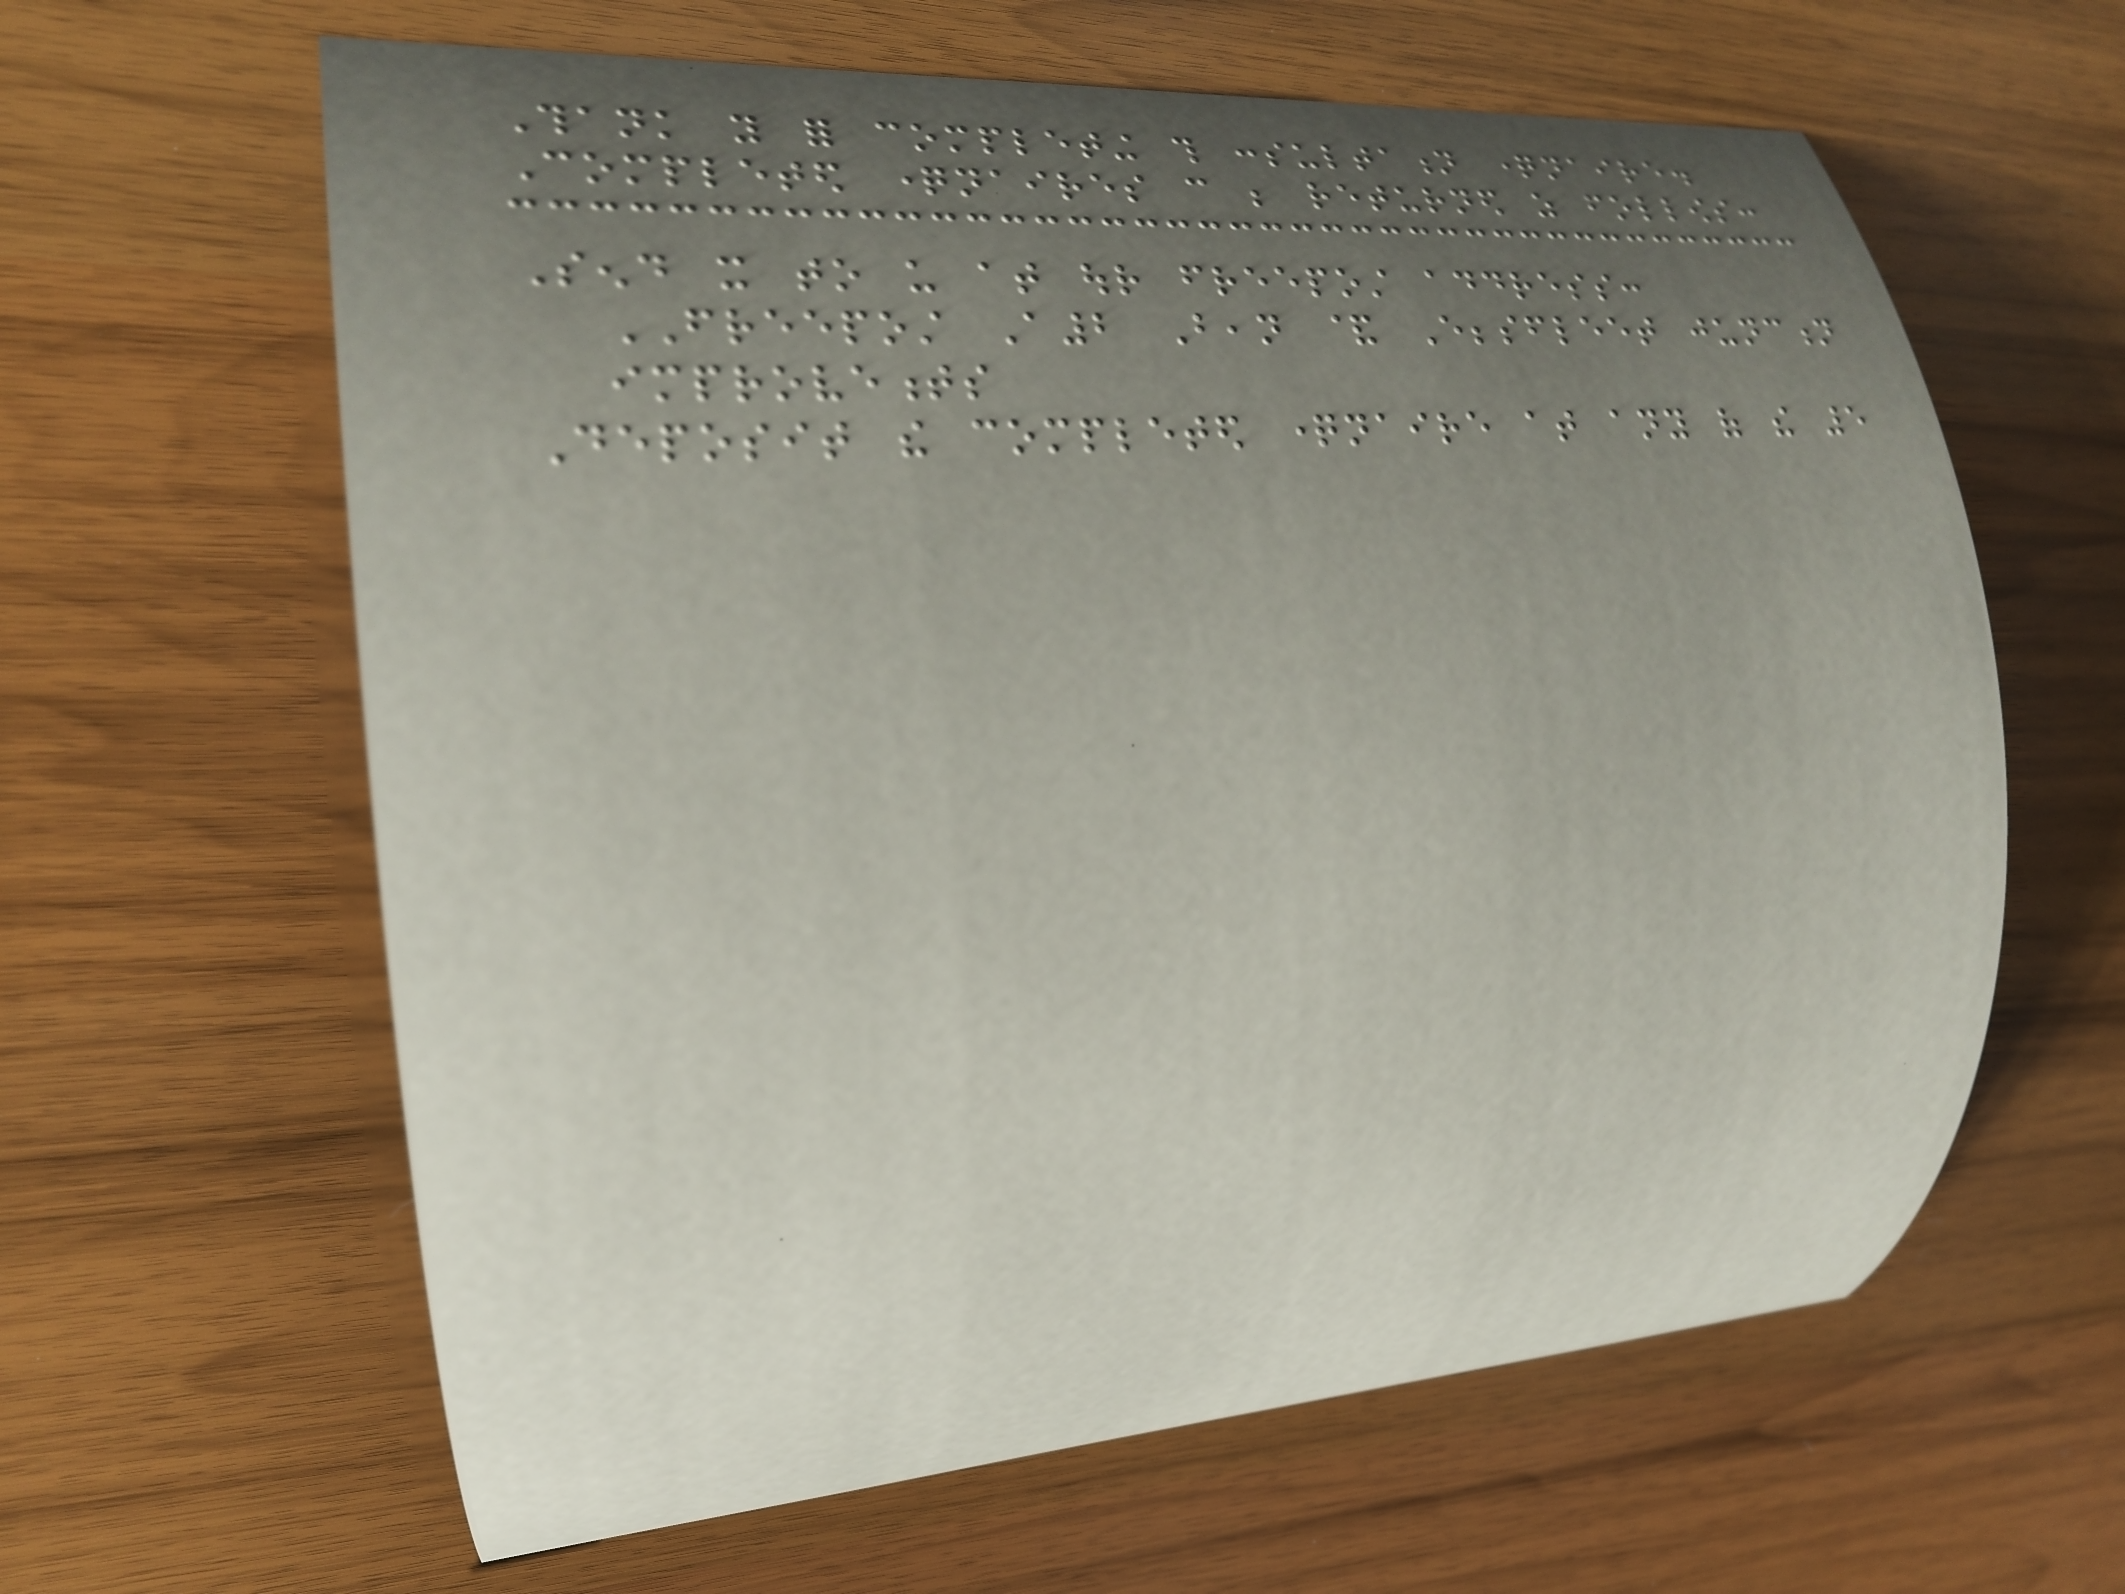Thank you for completing this consultation questionnaire.
Completed questionnaires can be returned as follows:
Send it to us at our freepost address:
FREEPOST A2 Bean & Ebbsfleet junction
improvements
Deposit the completed questionnaire at any of the 5
